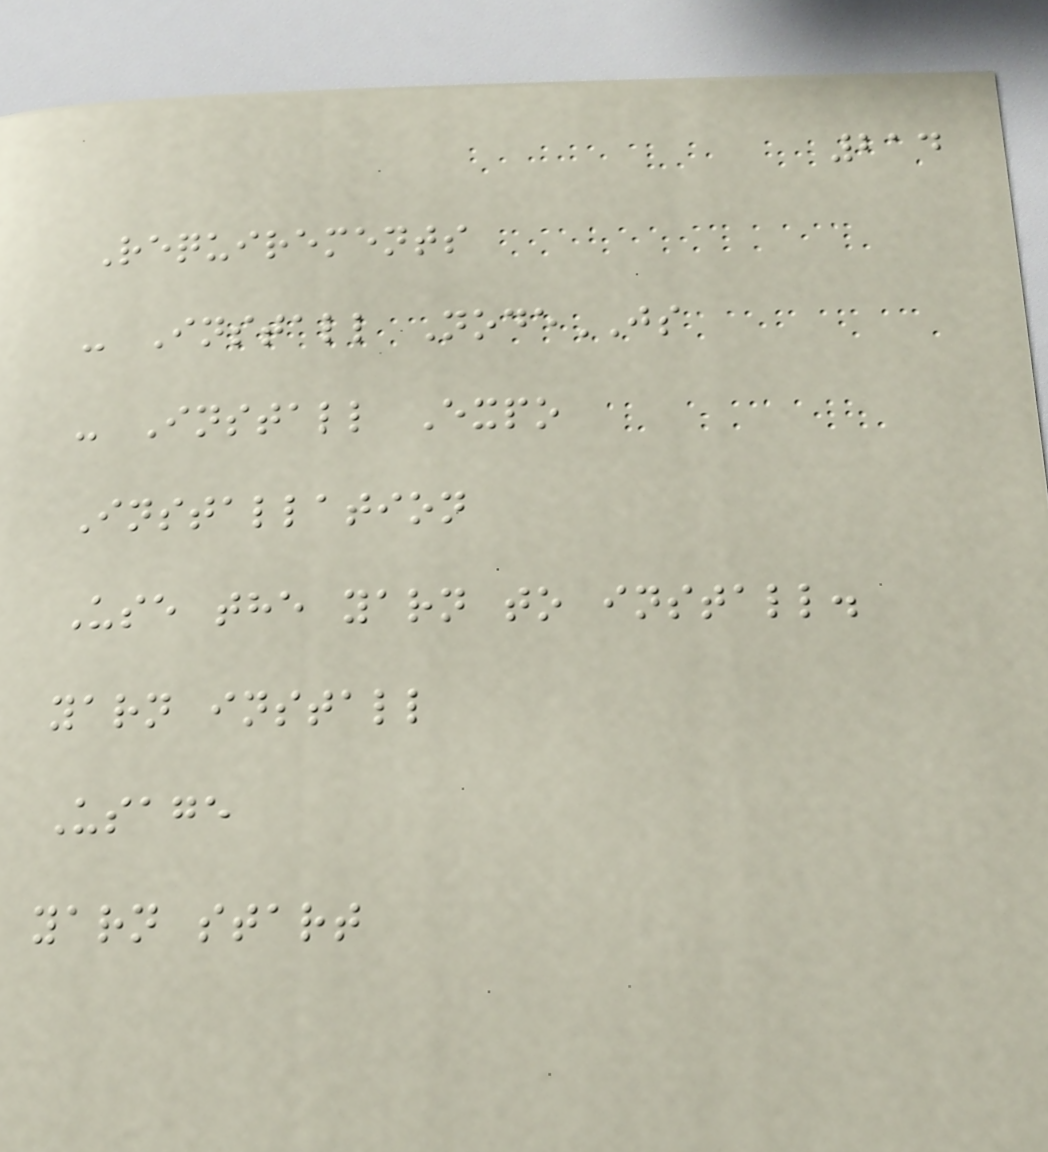214
Requirements
- Install NodeJS
- Install Expo
Installation
Use the yarn to install.
yarn install
Usage
yarn start
